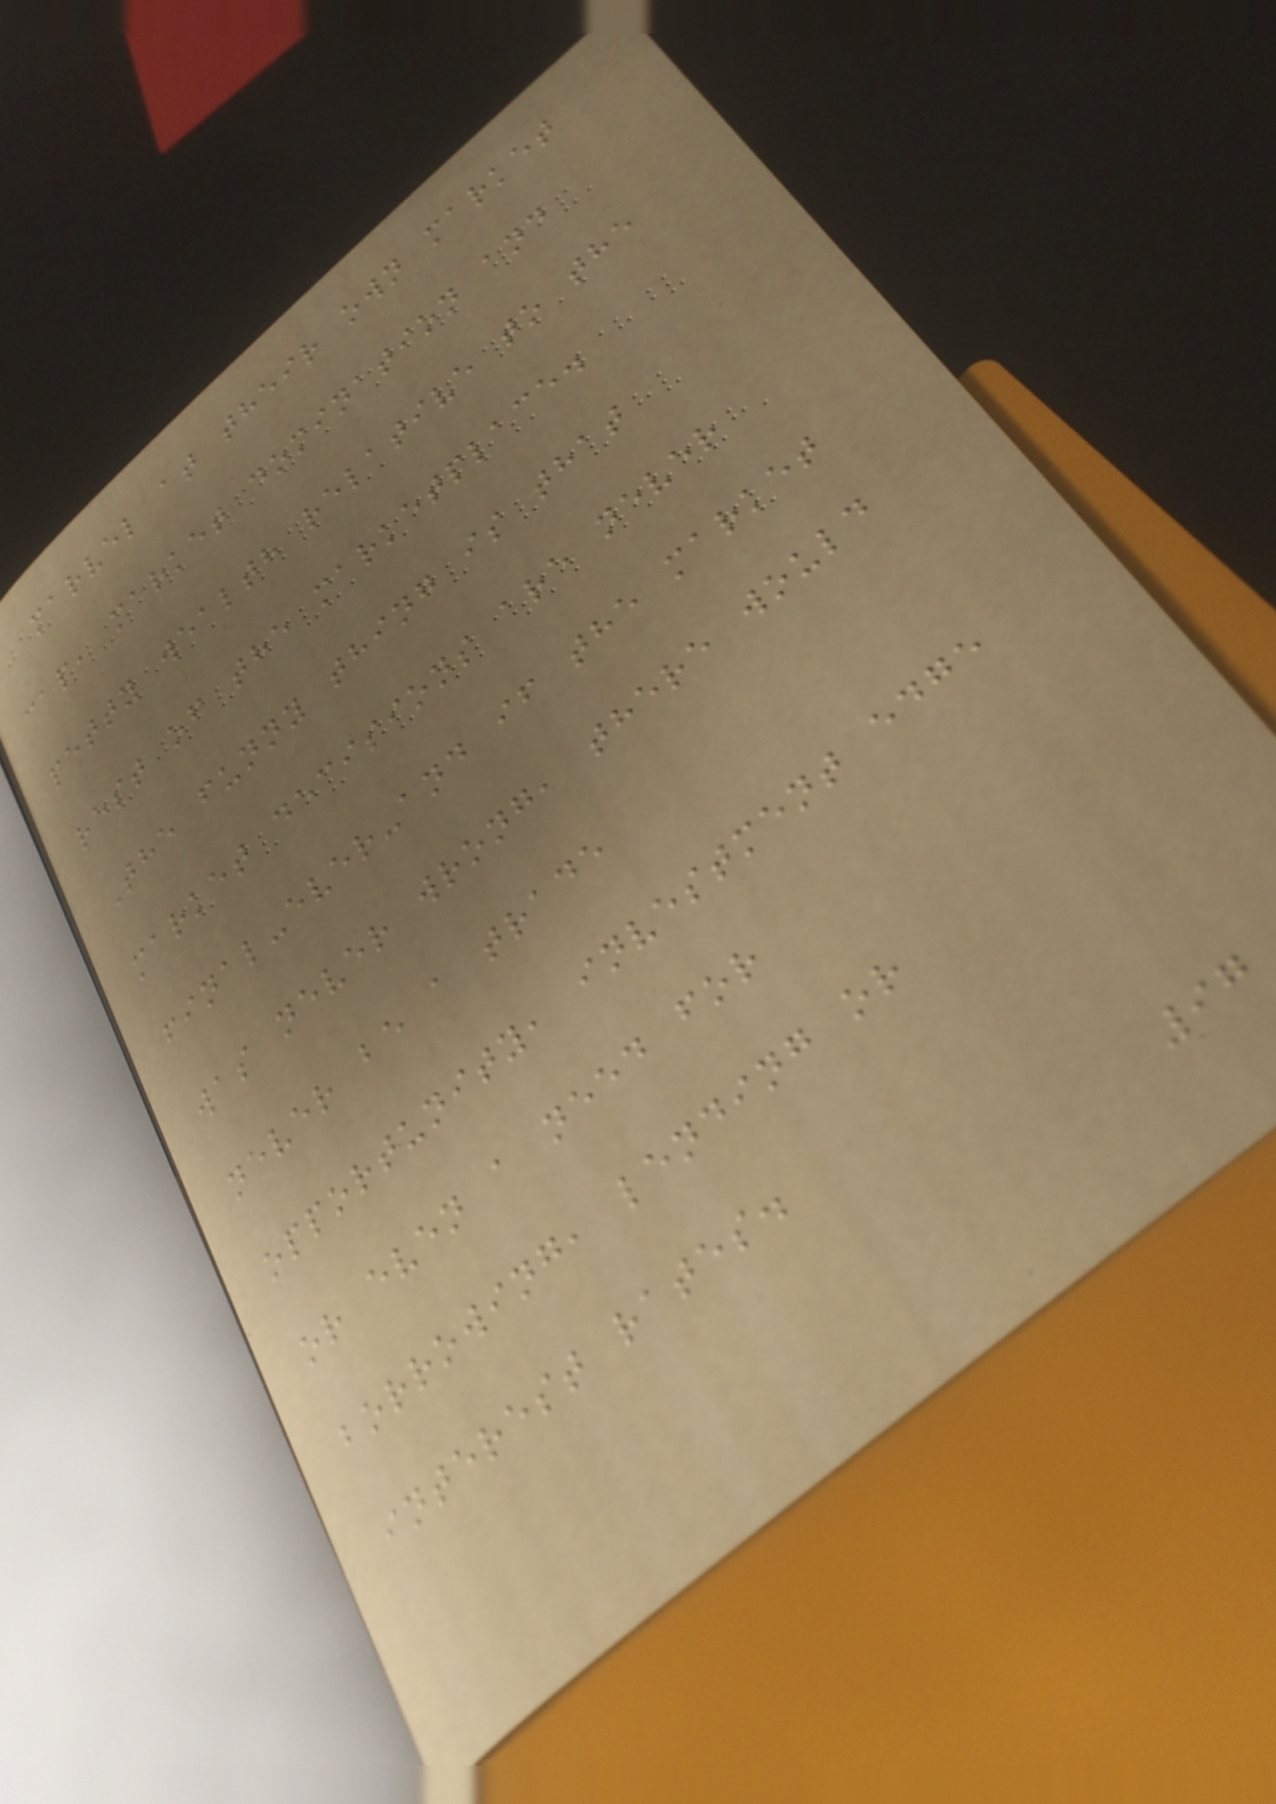marvel at their own market
cap, market domination and
petty wealth relative to the
rest of the marketplace.
The funny thing is that
market decisions are never
final-ever-and if the market
was never wrong, there would
never be a trade
opportunity, investment edge
or even a need for
borrowing, lending or
interest rates.
97
